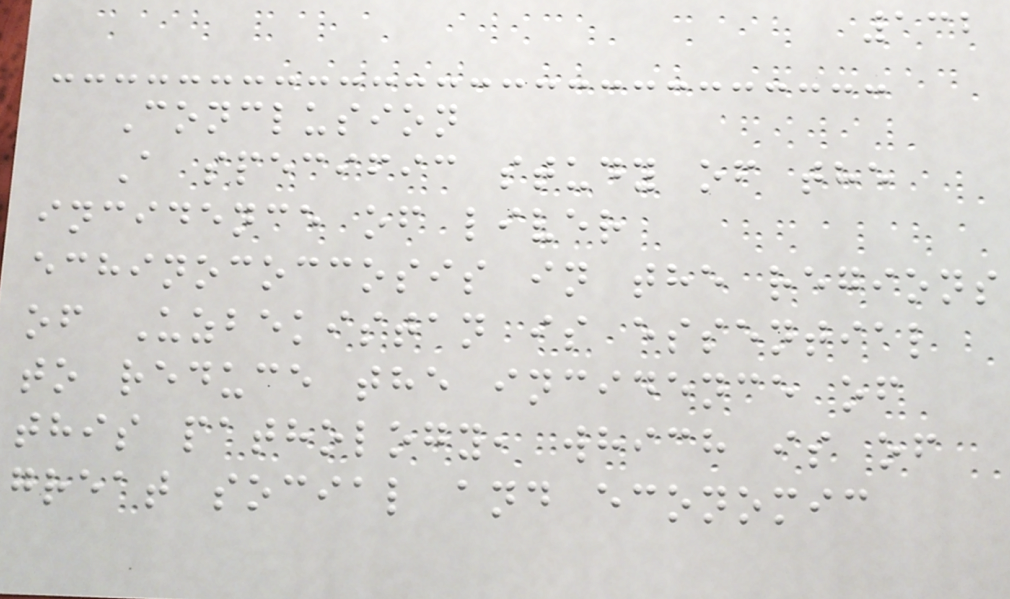132
Conclusion
A specific study of the
incidence of liver
echinococcosis in the regions
of Uzbekistan is essential
to reduce the incidence of
this pathology, which is of
great social and economic
